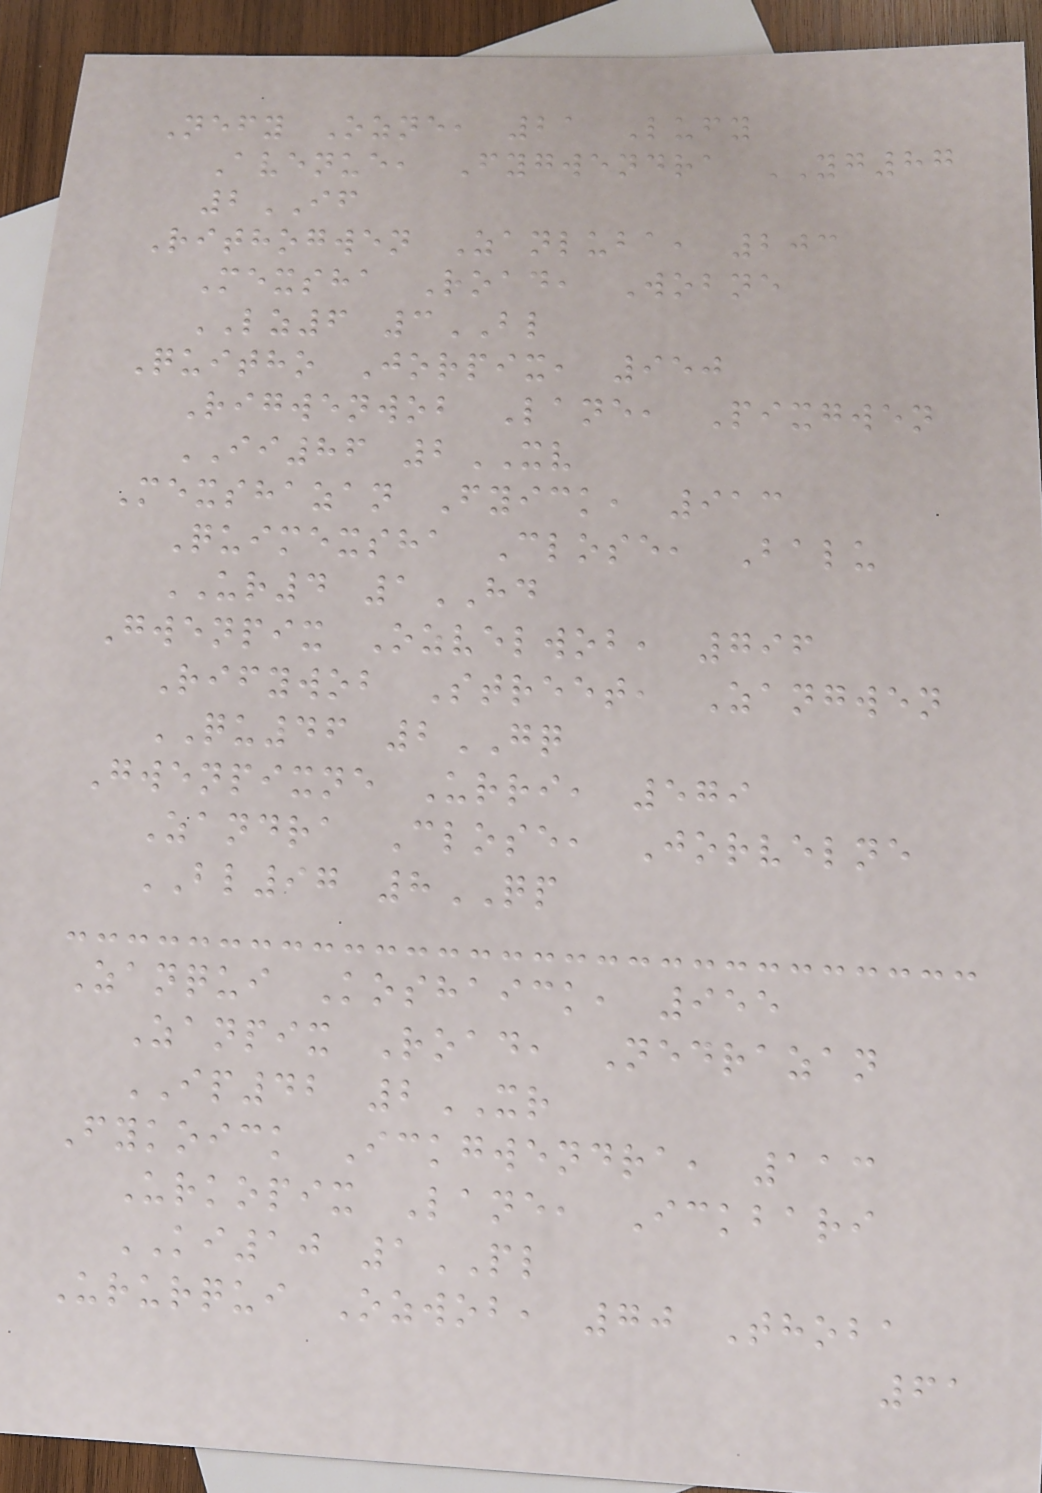Nefy Ozne, 21 Lufy
Avenue, Fygwendra YG87
2IF
Rithogwen Zanluba, 203
Mexsha Road, Wobne
LZ6 3BL
Quitho Jorpix, 950
Rigwenwob Lane, Pixgwen
II86 2XV
Mexshazan Fyick, 913
Quimexsha Close, Balu
UR4 1HD
Gwenpix Ozvelwob, 796
Rifywob Street, Zangwen
QU46 2GQ
Gwenpixne Urri, 579
Zandra Close, Jorvelne
BL97 8QP
Zanqui Koshaick, 955
Zanpix Road, Nedrazan
IP42 2XR
Fykoick Ickgwendra, 113
Urkopix Lane, Ickbari
KI10 1PL
Ururqui Ozwob, 70 Thoba
61
